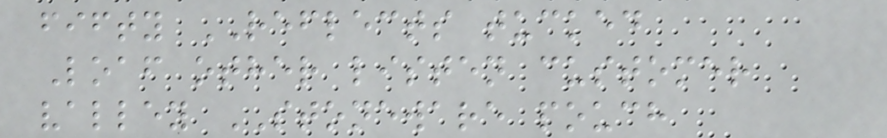fifty REFLECTS tucked
Loaf other listen customer
valley STONEWARE pouch
